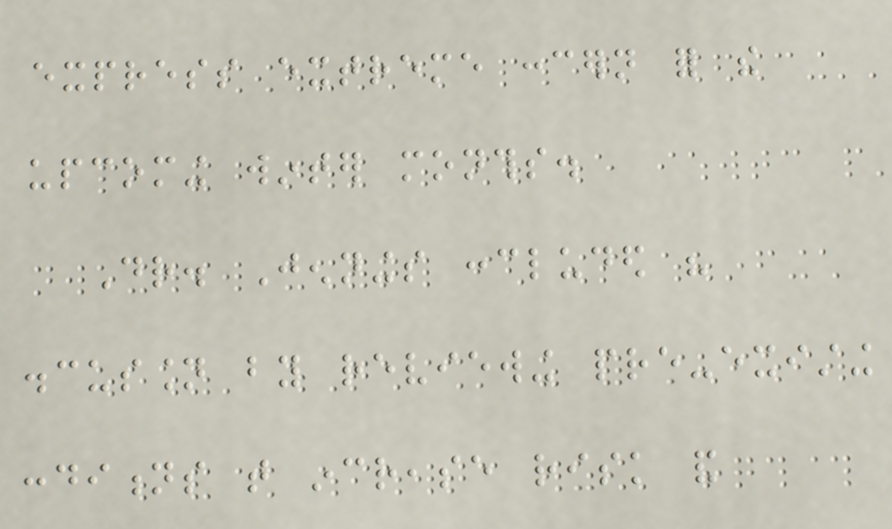express extreme concern for the
upcoming winter months.
Dr. Jennings concluded his
discussion by reviewing pre-existing
conditions that increase risk and
